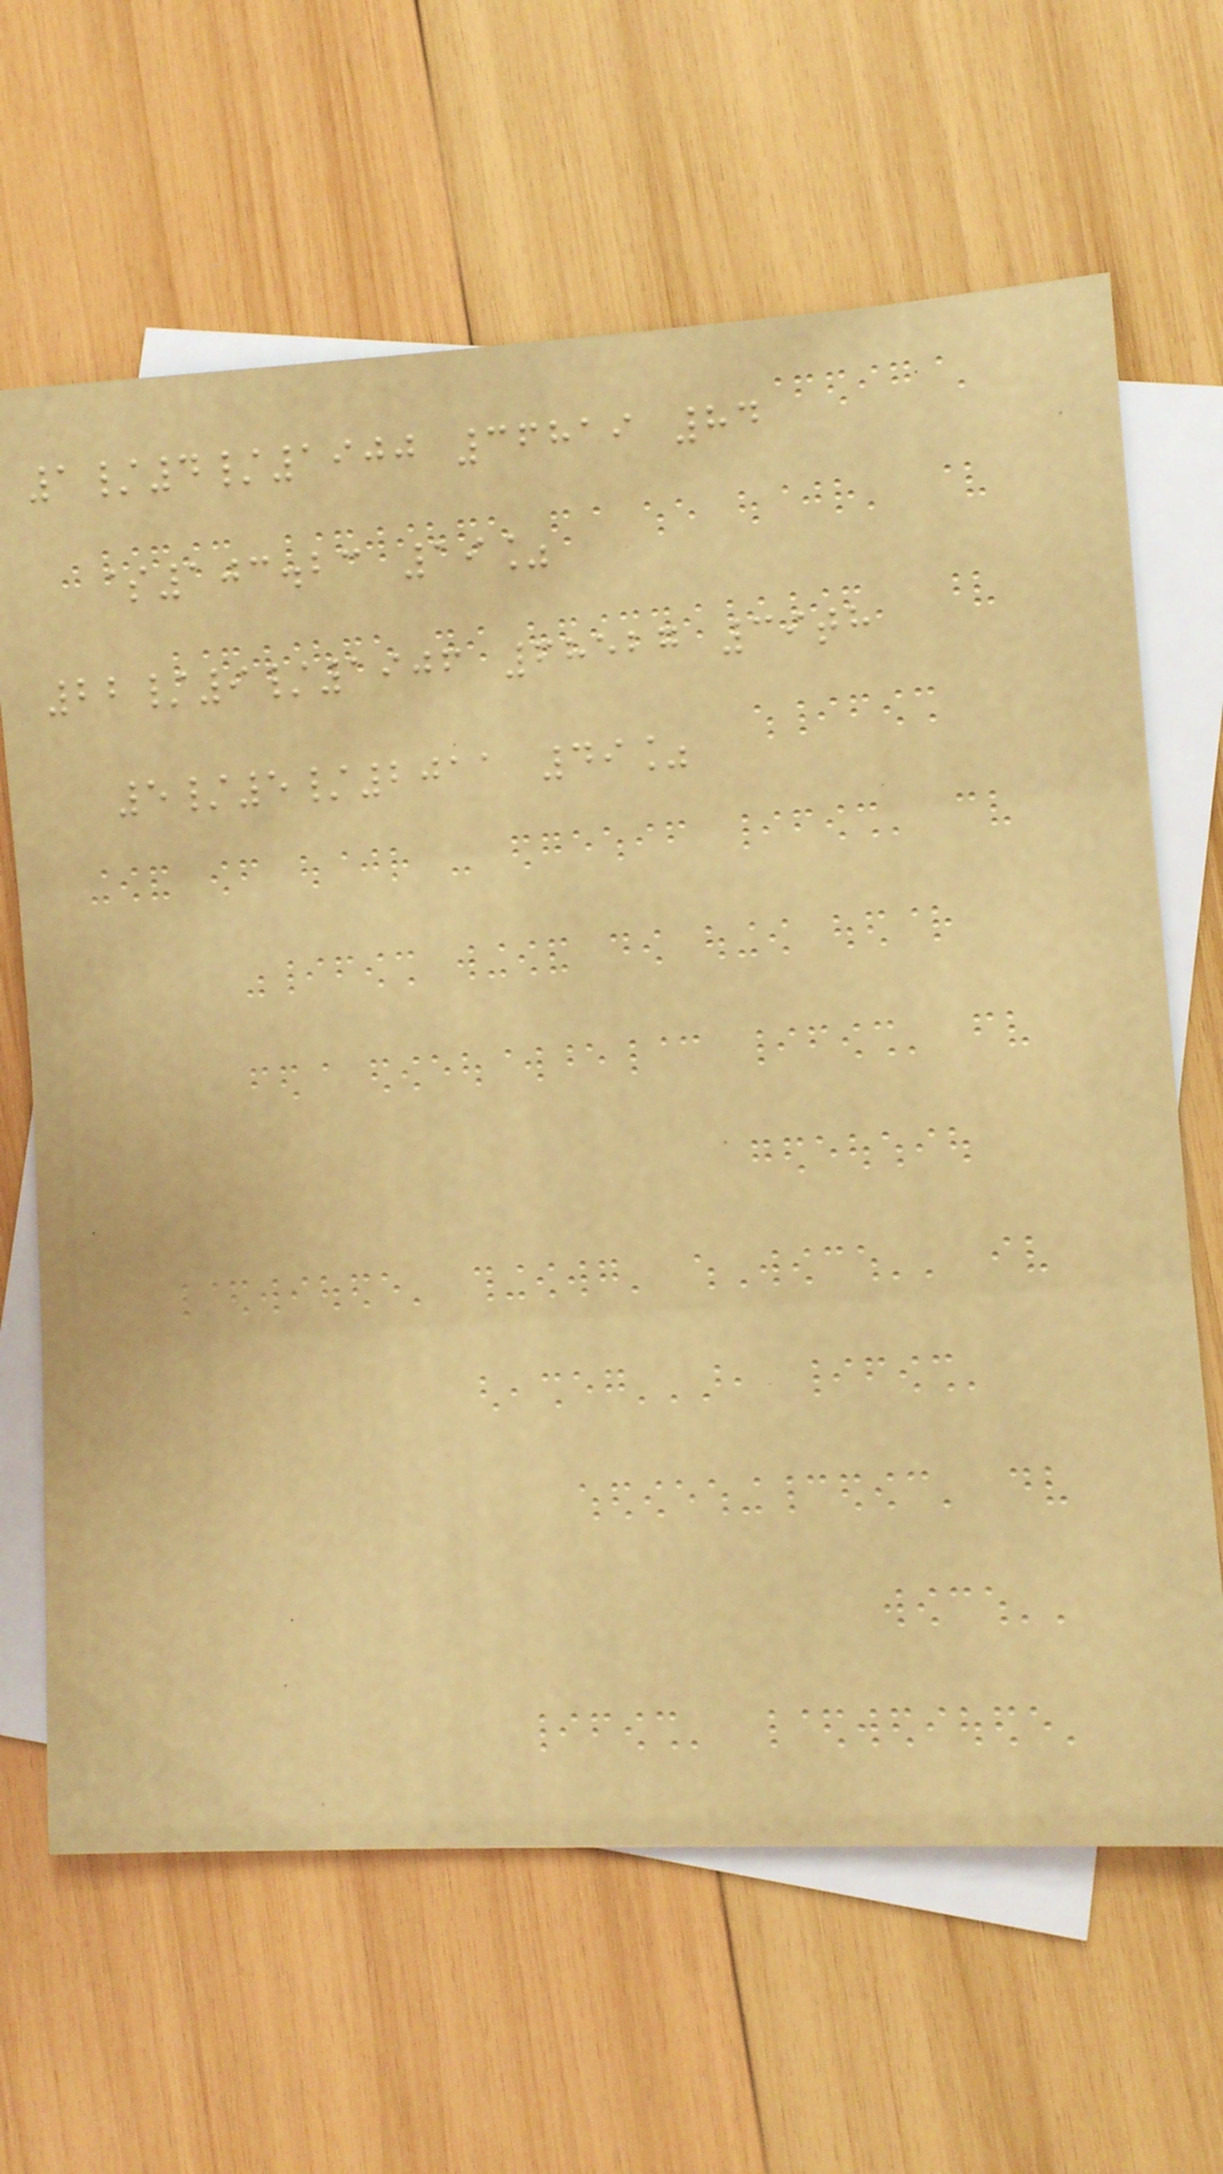1/4/1900 36819 84
$103.23 19%
22/9/1906 68527 39th
5/5/2011 49%
